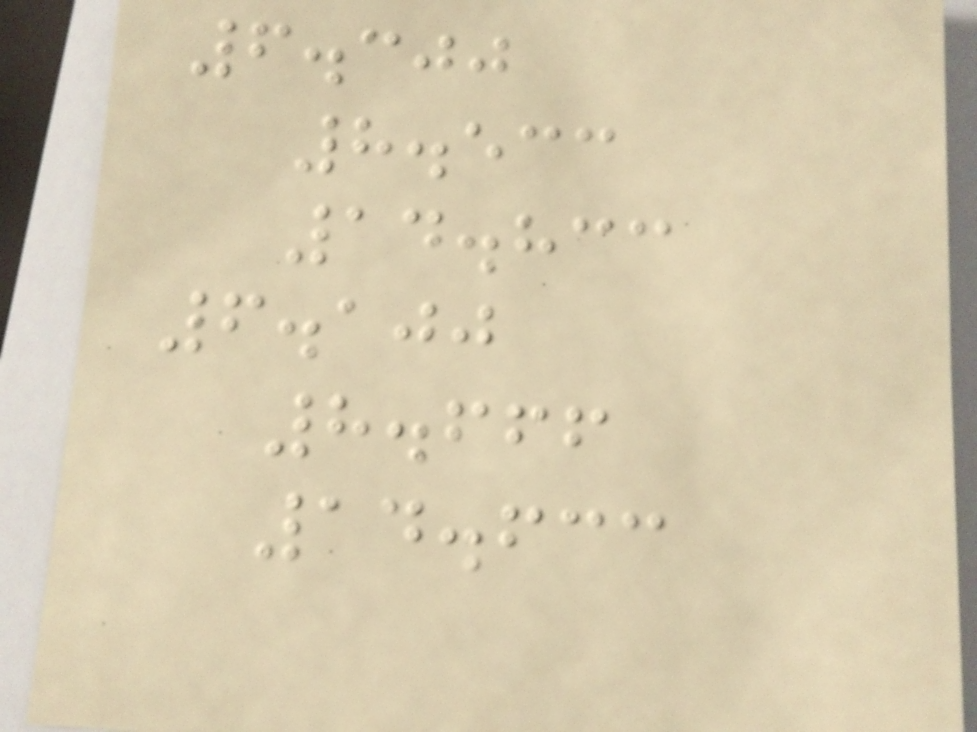6.300
8.533
14.833
6.100
8.666
14.633
